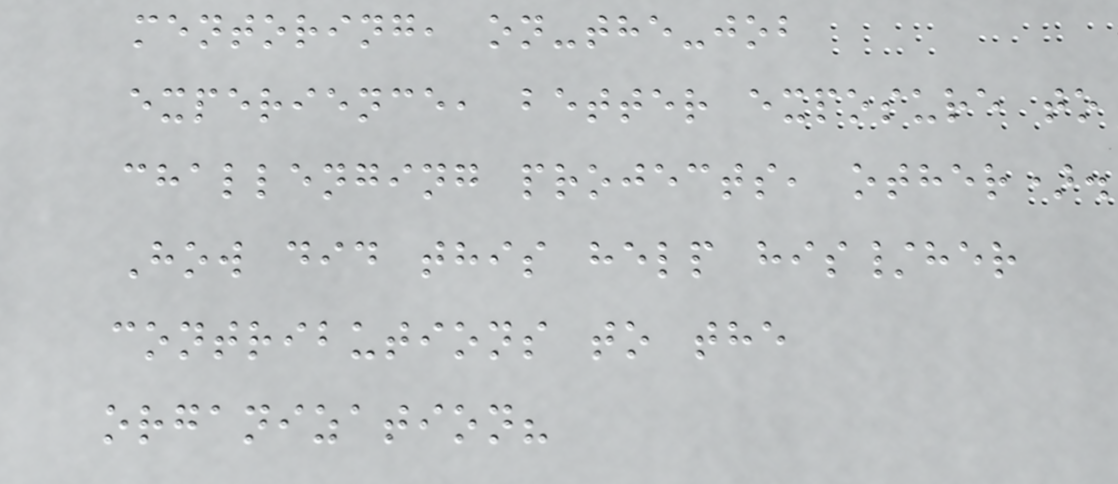mentoring, on-the-job
experience, better exposure to
challenging projects, other).
How did this help his/her
contributions to the
organization?
